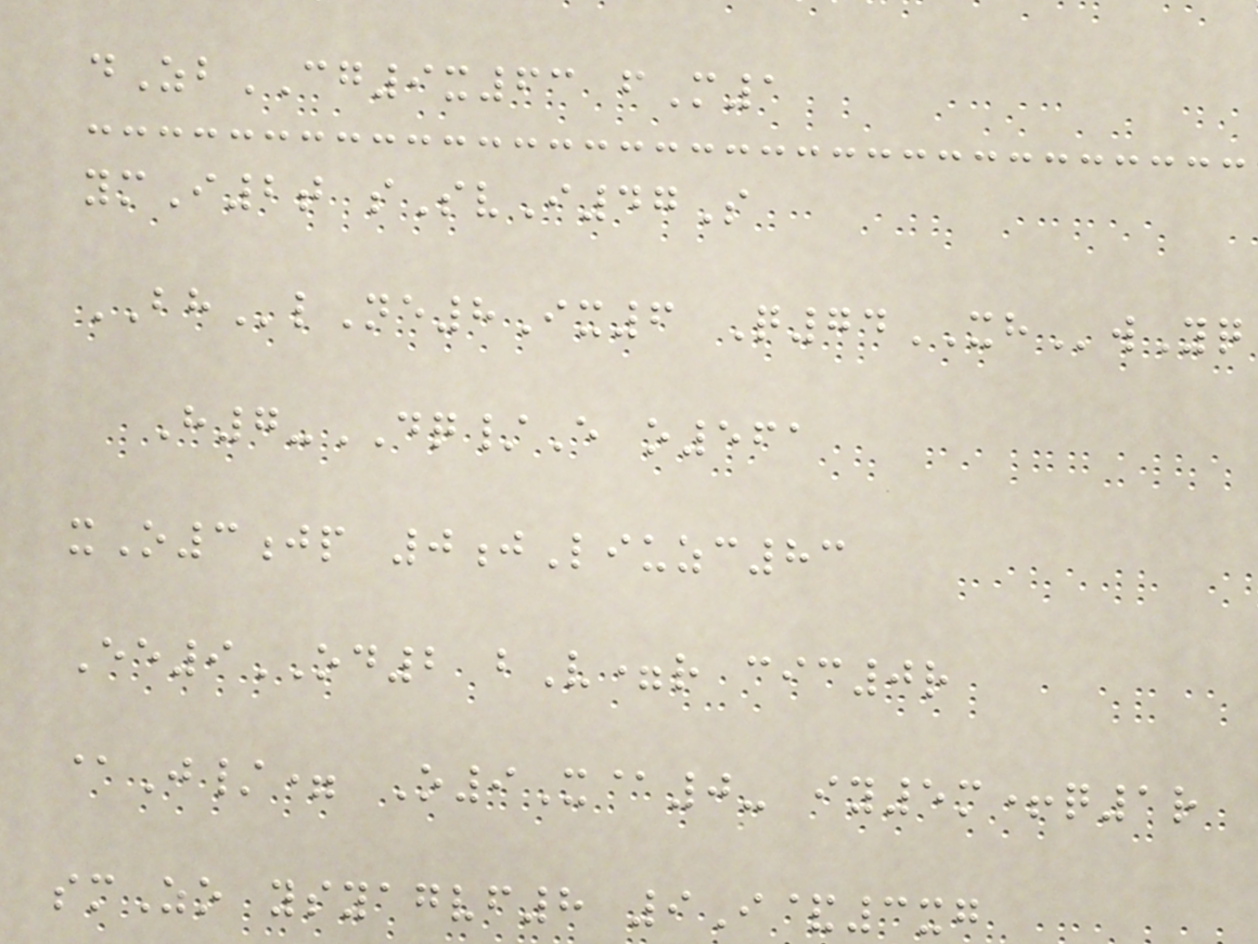dZbCG9x63 fM1
ymI2t sSvI47S
BHlNe8Ix6 Q74XHwYq
H7-DQ/E o561
xO3jp 0jLiuzc83
Ee9OD2 bV=r cic0r
@J/= O9X@0- iy5m+q1r
smZo ysyagvf8 9I&3xg
